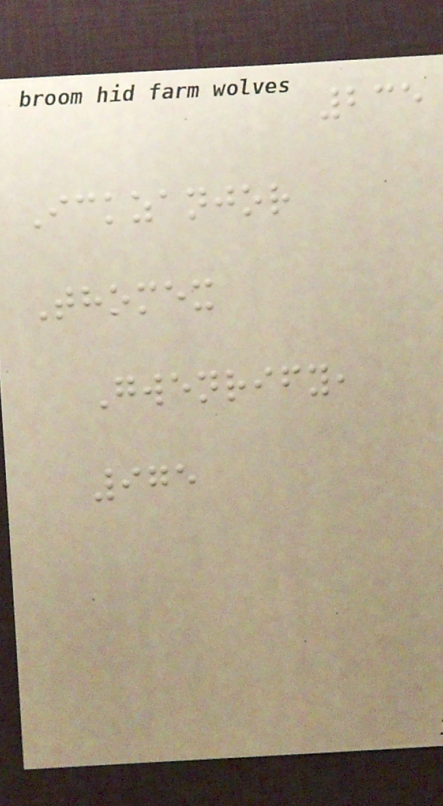235
Ickzanjor
Thomex
Gwenrify,
975
